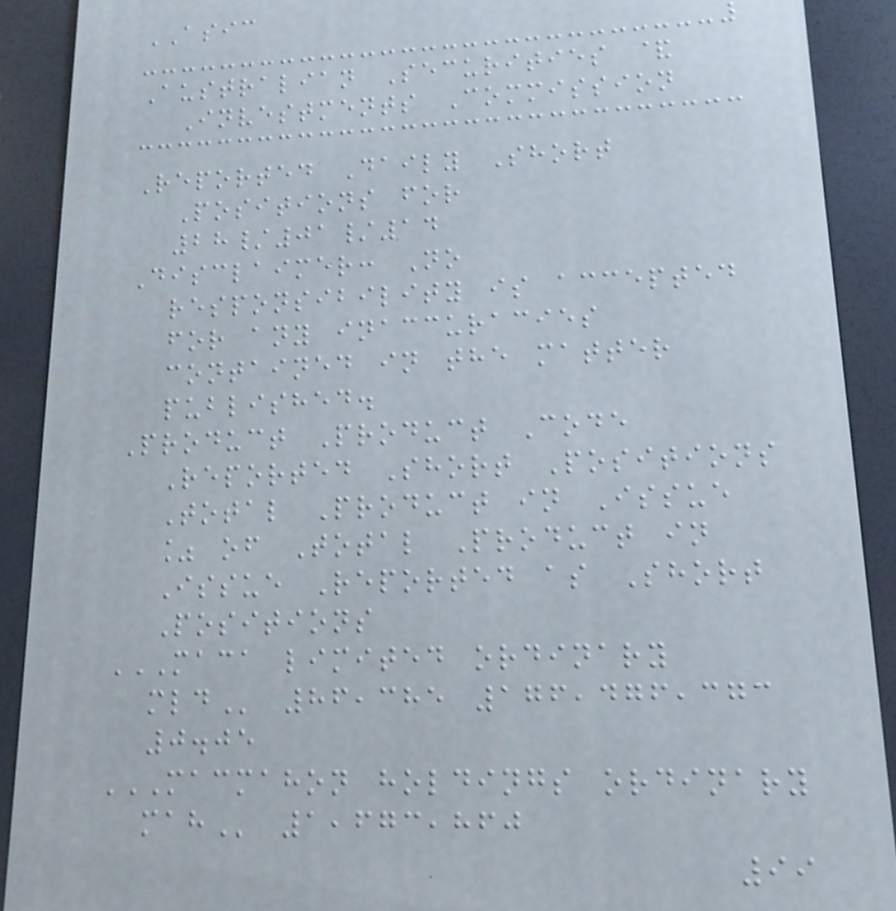ASIC
Australian Securities &
Investments Commission
Reported Daily Short
Positions for
28/01/14
Disclaimer: No
responsibility is accepted
for any inaccuracies
contained in the matter
published.
Product Product Code
Reported Short Positions
Total Product in Issue
% of Total Product in
Issue Reported as Short
Positions
MACA LIMITED ORDINARY
MLD 86,385 176,476,373
0.05
MACMAHON HOLDINGS ORDINARY
MAH 1,673,860
99
